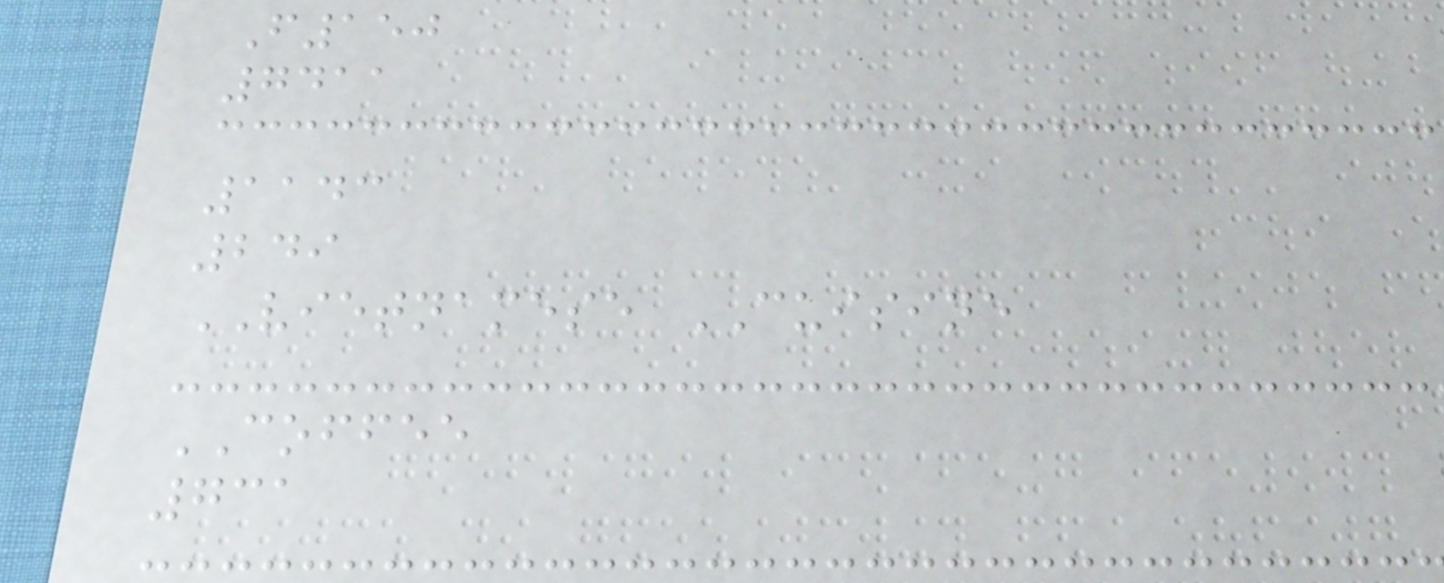F150
7411
1143
249
VIETNAMESE CUISINE
COFFEE
731
